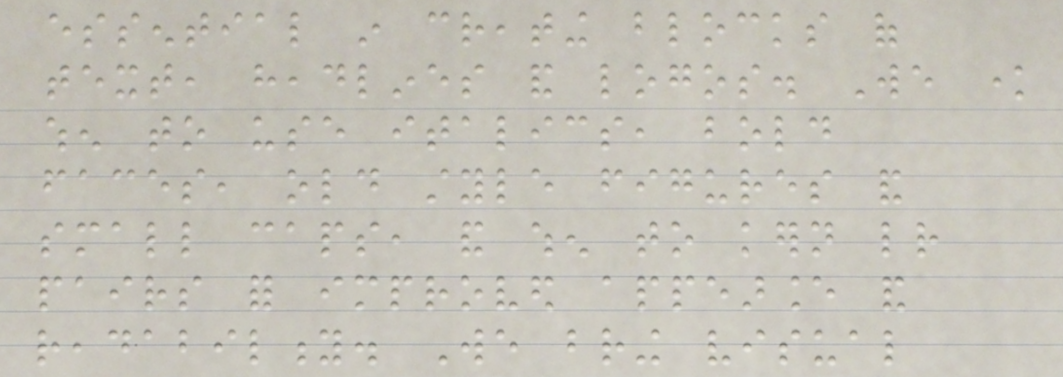essential in creating blocks of
text, headlines and logos. We know
when to use italics, bold
faces, old style figures and
small caps, and when to kern letter
pairs for improved appearance and
readability. We bring visual
